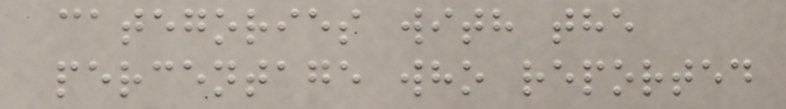categories with the
percentage who reported
